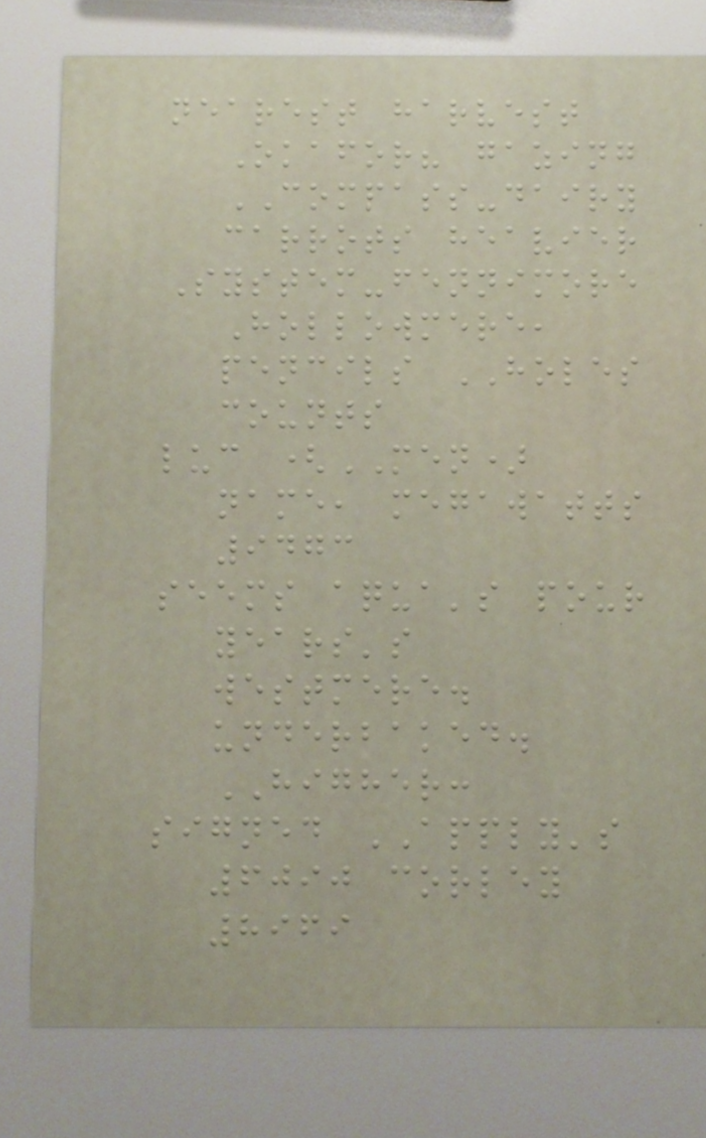nearest harvest
Okafor? gazing
COMPASS-dairy
carrots heavier
System-fennimore
Hollowmere,
pencils HOLES
counts
luc (MEN)
name, megawatts
9473
seems aqua's pour
years's
westmere.
underbaked.
HIGHER:
signed APPLY's
6090 corley
8969
